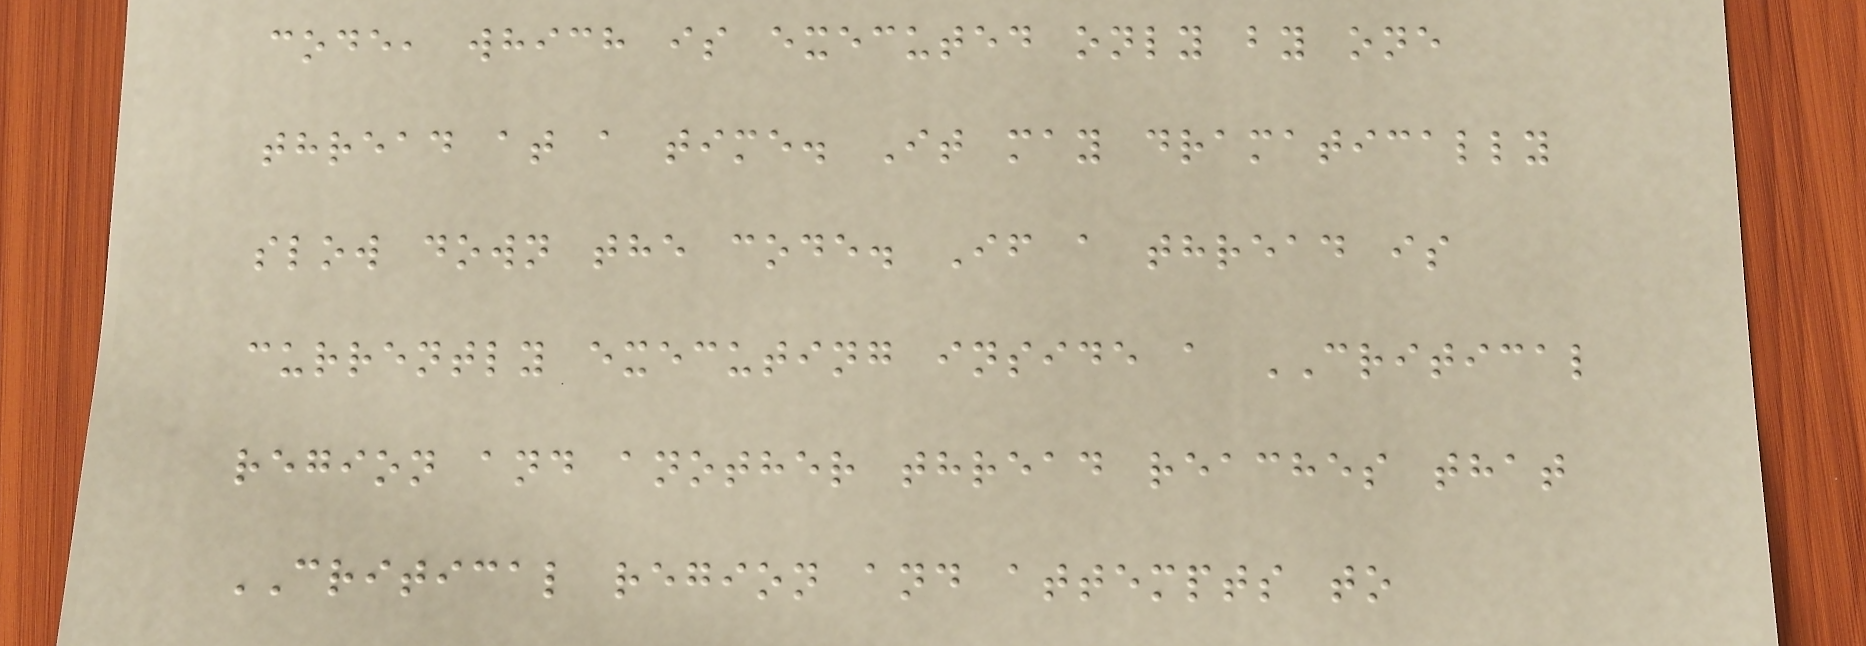code, which is executed only by one
thread at a time. It may dramatically
slow down the code. If a thread is
currently executing inside a CRITICAL
region and another thread reaches that
CRITICAL region and attempts to
